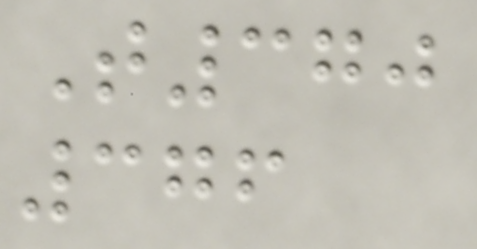T370
376
